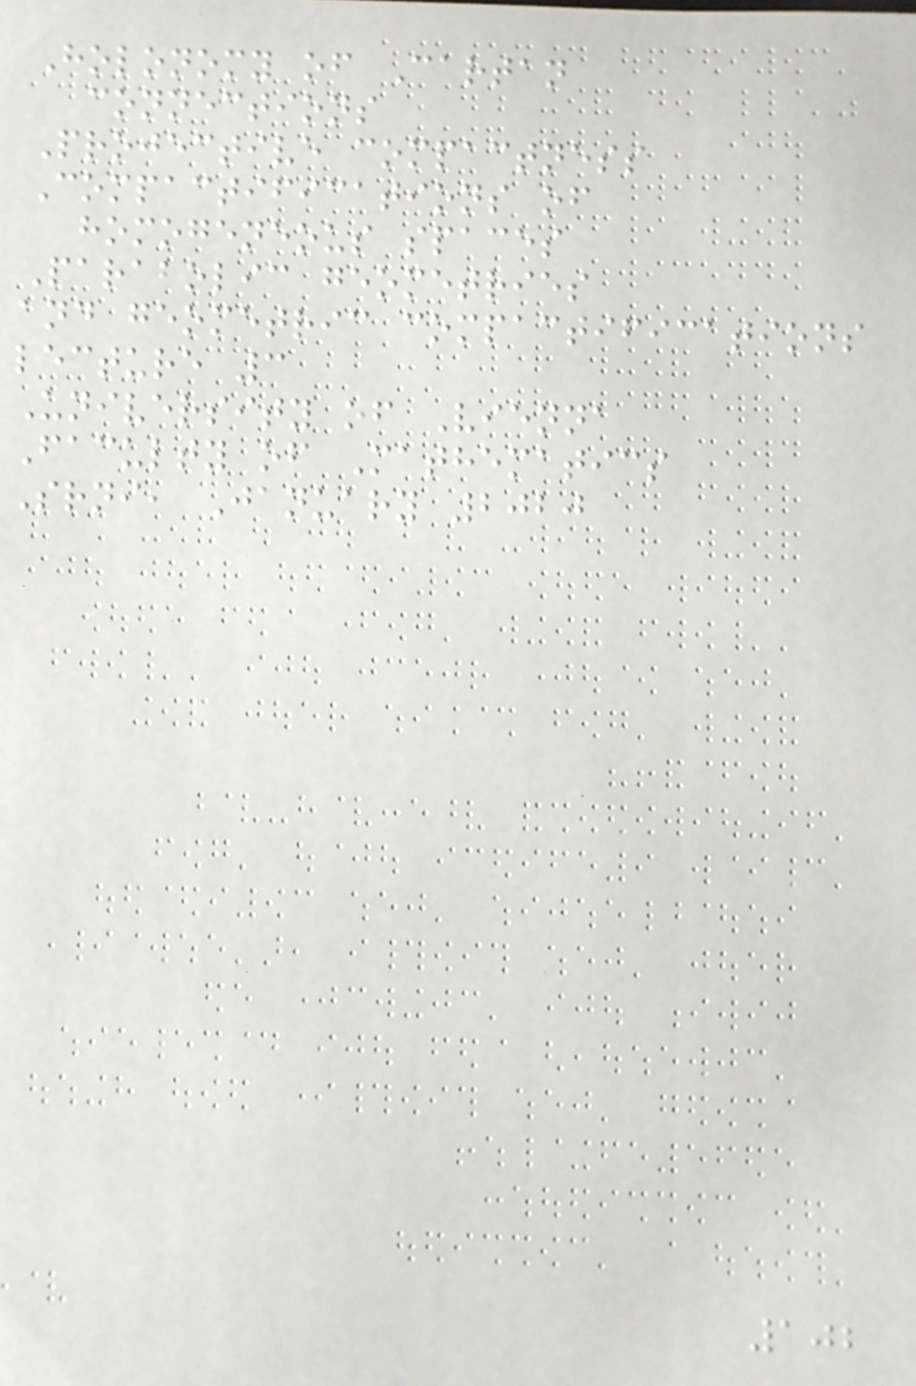Holonomy of Cartan
connections
Projective compactness
Compactifications of
homogeneous spaces
Parabolic geometries
and geometric compactifications
lecture 3
University of Vienna
Faculty of Mathematics
Srni, January 2020
102
